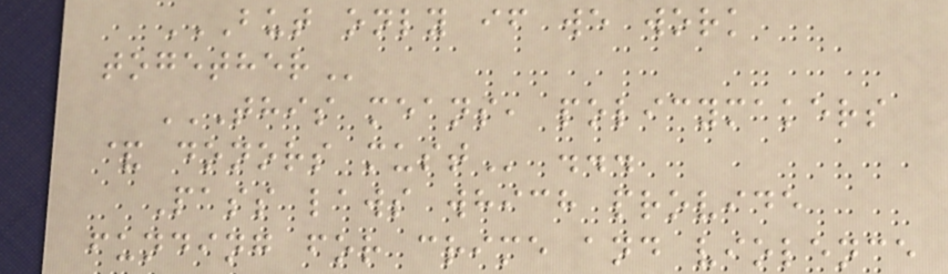BUT ONLY IF WE WORK
TOGETHER
THIS MEANS, POLICYMAKERS
& DONORS MUST ...
Pass laws which provide
funding for crime and violence
